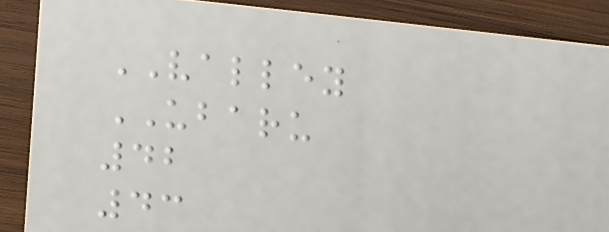VALLEY
UBARU
42
43
